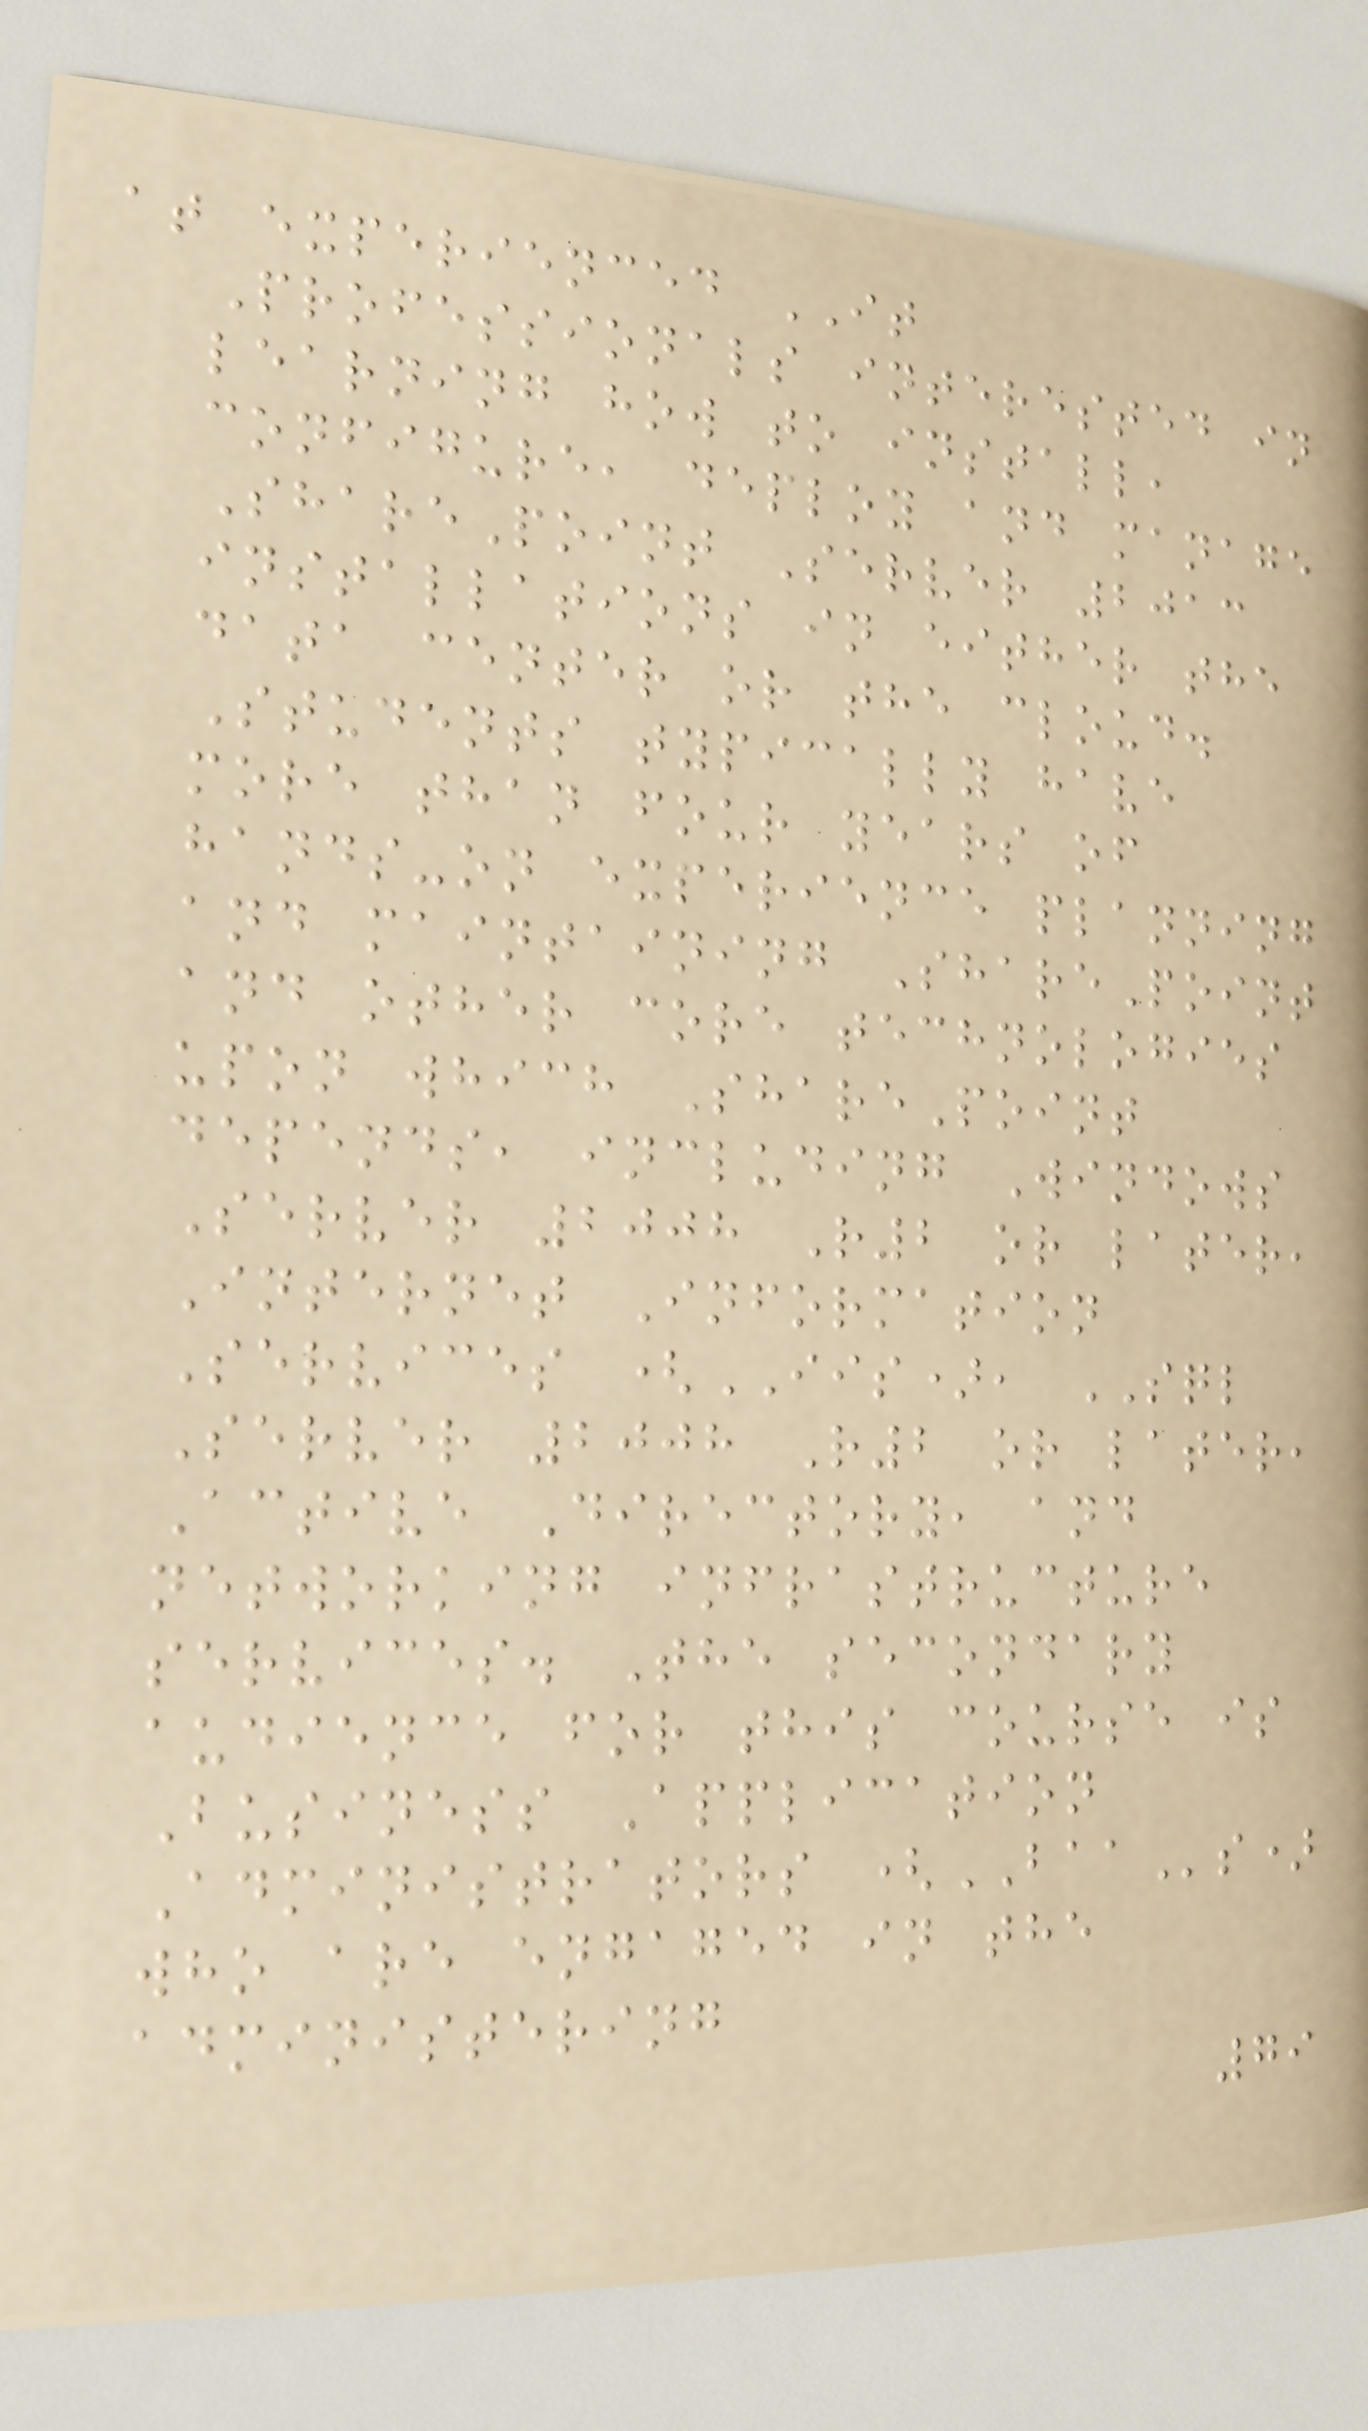at experienced IT
Professionals interested in
learning how to install,
configure, deploy and manage
SharePoint Server 2013
installations in either the
data center or the cloud.
Students typically have
more than four years of
hands-on experience planning
and maintaining SharePoint
and other core technologies
upon which SharePoint
depends, including Windows
Server 2008 R2 or later,
Internet Information
Services (IIS), SQL
Server 2008 R2 or later,
Active Directory, and
networking infrastructure
services. The secondary
audience for this course is
Business Application
Administrators (BAAs)
who are engaged in the
administering
79
